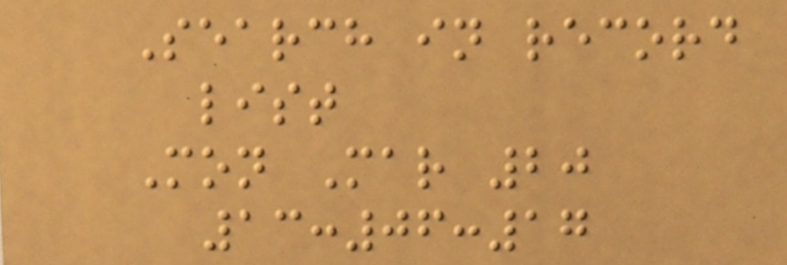Search in record
list
Mon Mar 20
13:06:17
